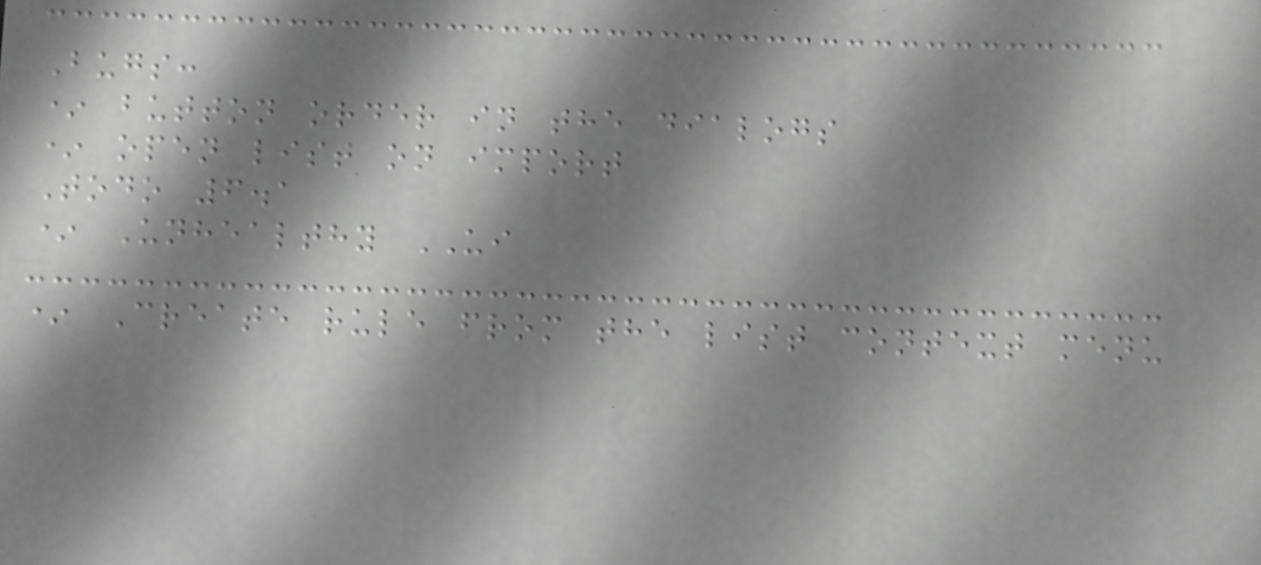Bugs:
* button order in the dialogs
* open list on import
Todo 6.1
* Unhealthy UI
* Create rule from the list context menu
